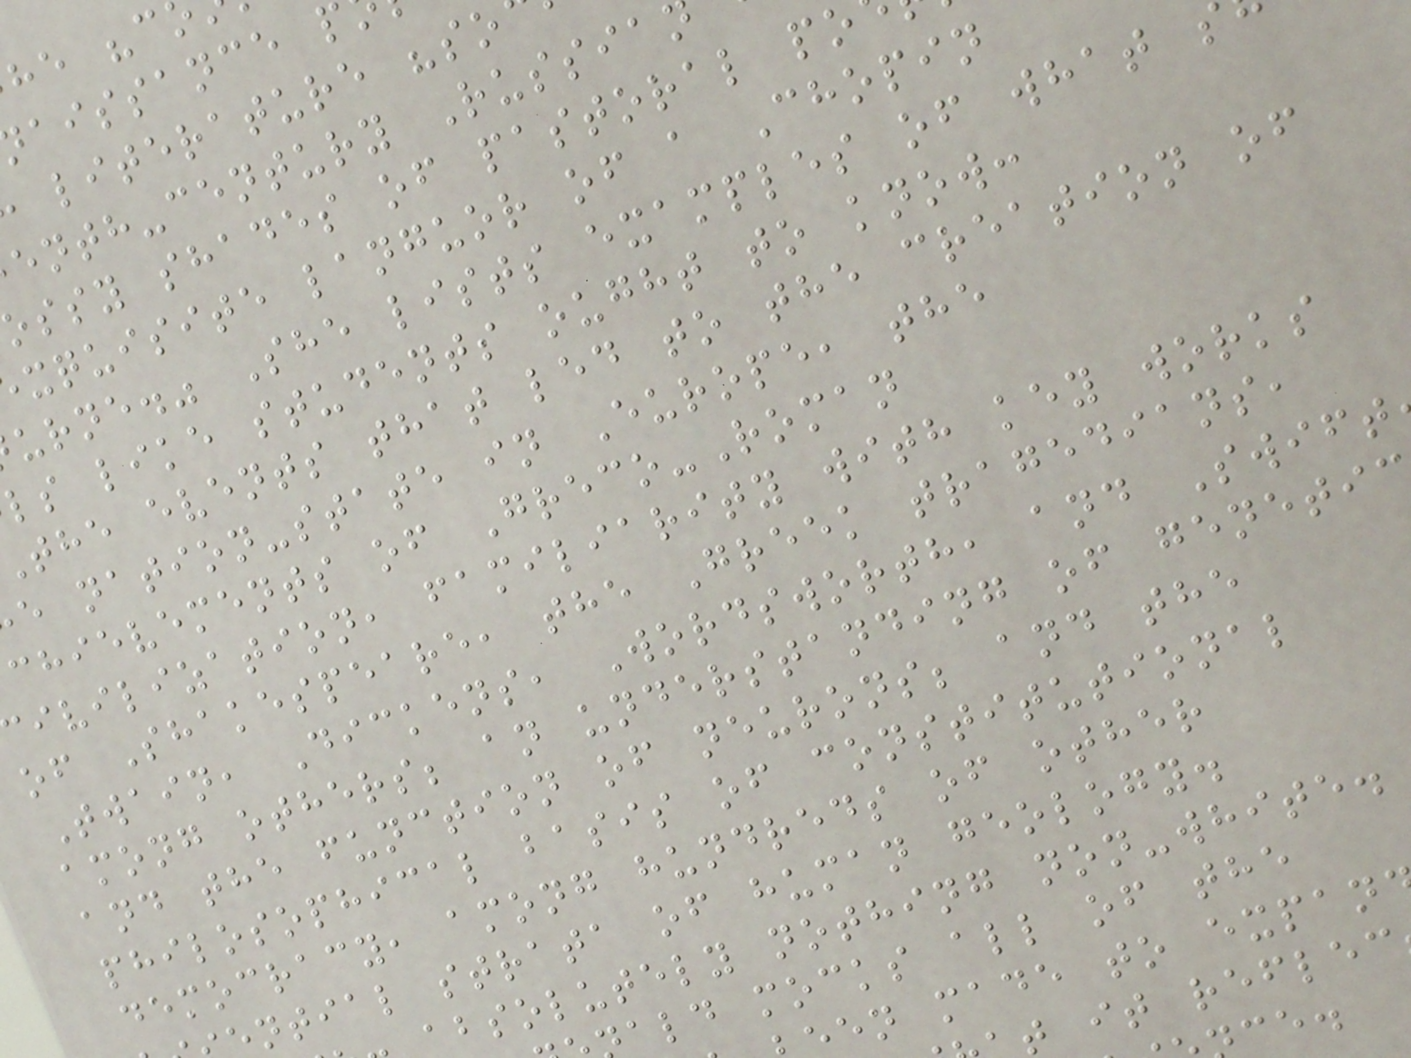literature "so
enth-century Russia
ossy shades of pastoral po
xquisite languor of a Chopin
urne." She lists examples of what s
ls like students ought to know:
the events that led to the creation of
e nation-state in Europe, the
chievements of Greco-Roman
ivilization, familiarity with key works
of Shakespeare, the Greek tragedians,
Twain, Dickens, Wordsworth, and Swift
among others; an understanding of genetic
and the function of neurons; and the
philosophical basis of constitutional
democracy, among hundreds of other
ntial strata of human geology.
absolutely nothing non-white.
ald mocks all of the
en made to expan
t it reflec
